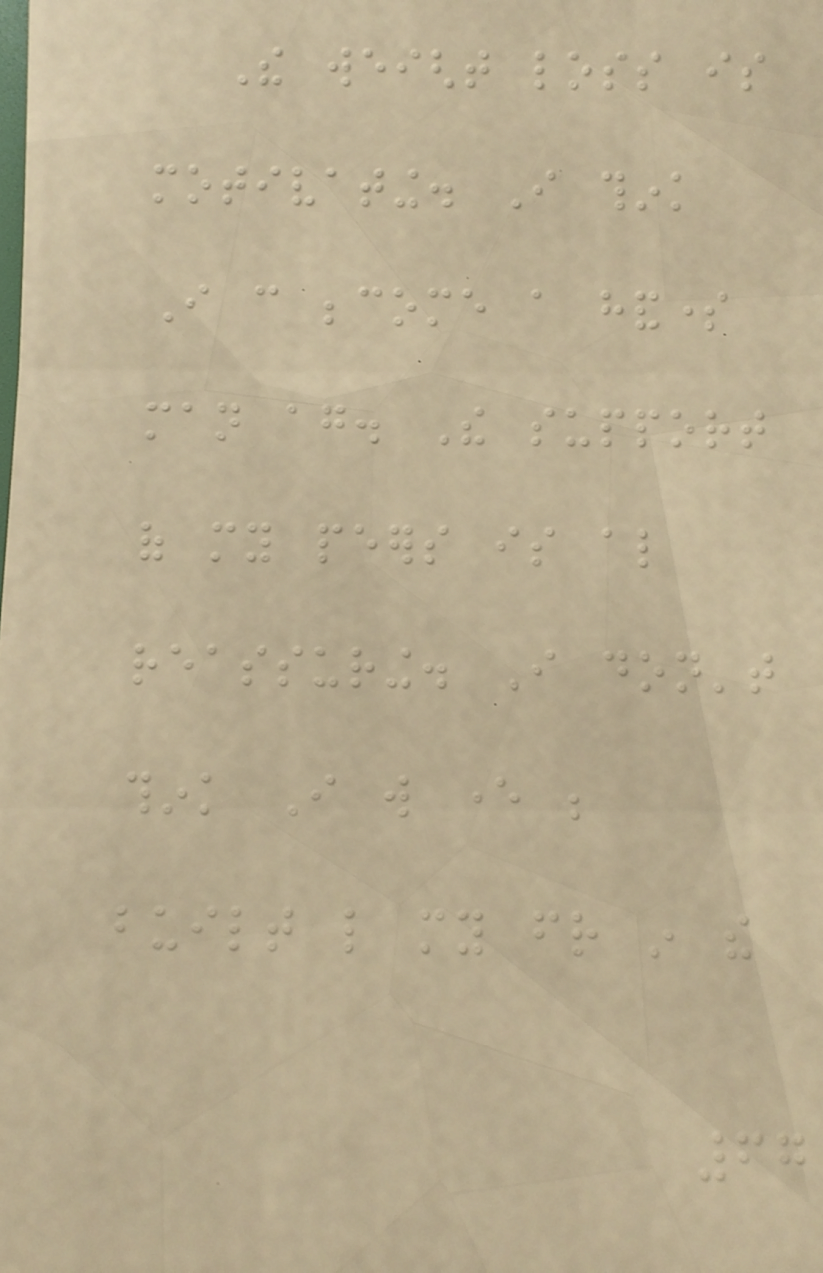The weight loss is
motivating. I think
I can become a handsome
man again. The support
of my peers is also
reassuring. I don't
think I will ever be
built like my friend in the
67
